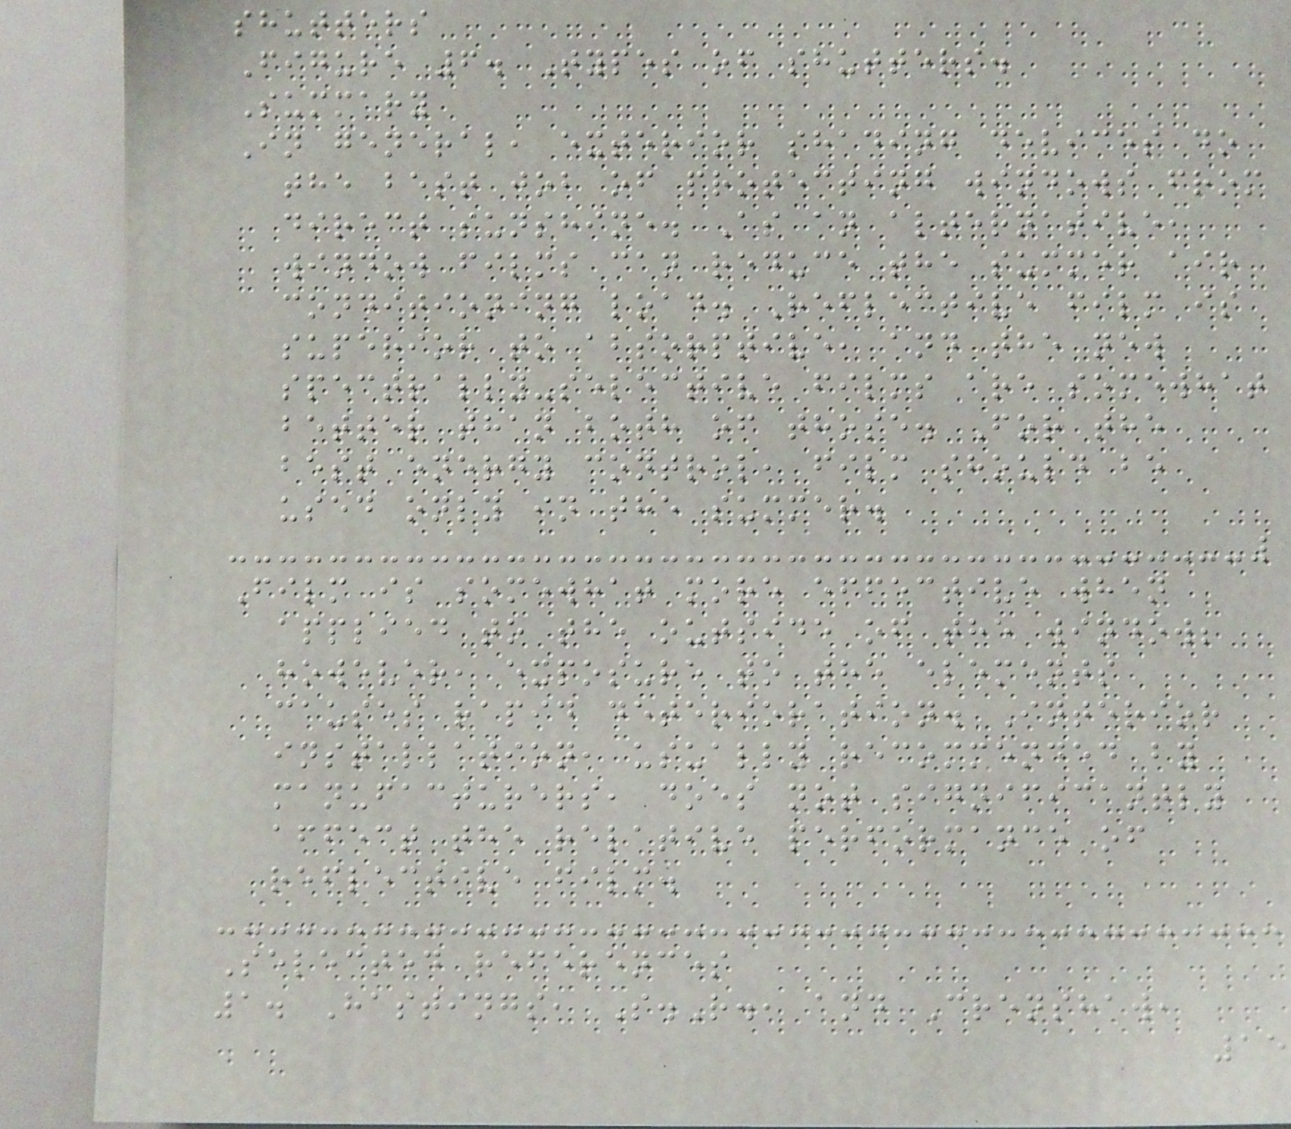shutters
Figure 6. Types of shutters.
Summary
In general, exterior shading devices do
the best job of protecting windows from
direct sunshine. As an alternative,
window films can reduce the summer air
conditioning load. Reflective film is
superior to absorptive, and the new
spectrally-selective films are somewhat
better than both of those. For the
best energy control, film should be
used only in the summer.
Film is somewhat more effective when
applied to the outside of the window;
however, exposure to the elements
causes rapid deterioration. Interior
installation, usually recommended by
manufacturers, does not significantly
affect the relative performance of
reflective film.
Selected references
1. Hastings, S.R., and Crenshaw,
15
